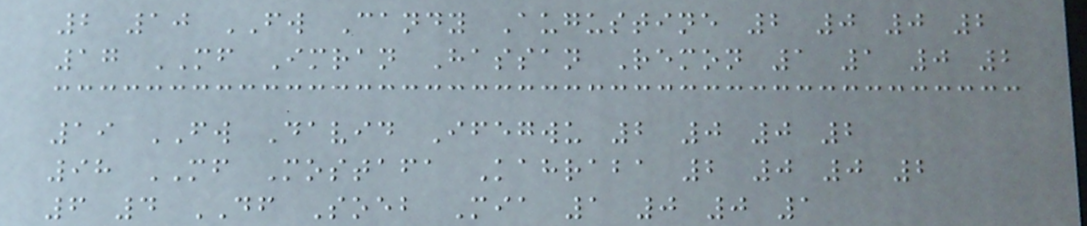2 10 FW Candy Augustine 2 0 0 2
17 MF Imran Hassan Remon 1 1 0 2
19 FW David Ifegwu 2 0 0 2
98 MF Mostafa Kahraba 2 0 0 2
6 4 DF Soeb Mia 1 0 0 1
